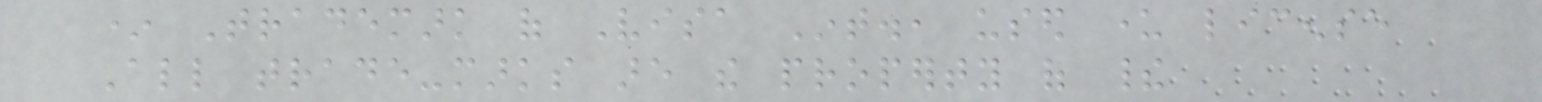* Trademark of Visa Int., used under license
All trade-marks are the property of their
